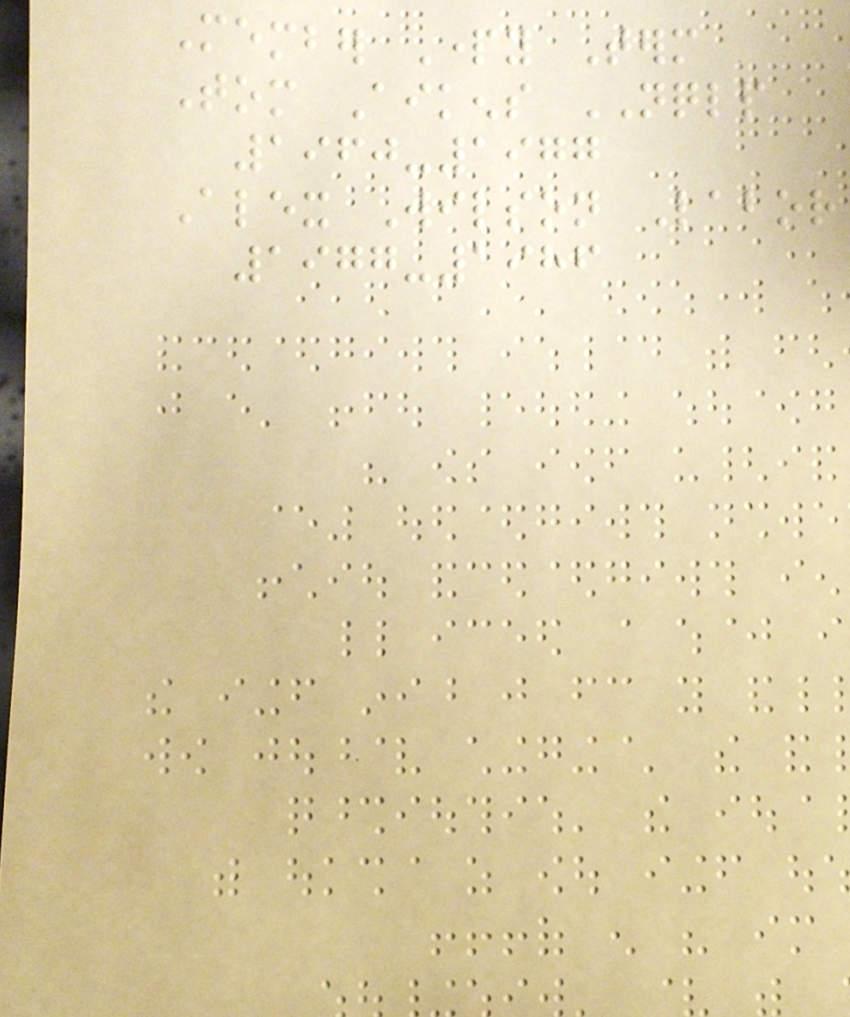Member Party Term
Tom Aikens NQLP
1960-1977
Alex Wilson Labor
1977-1986
